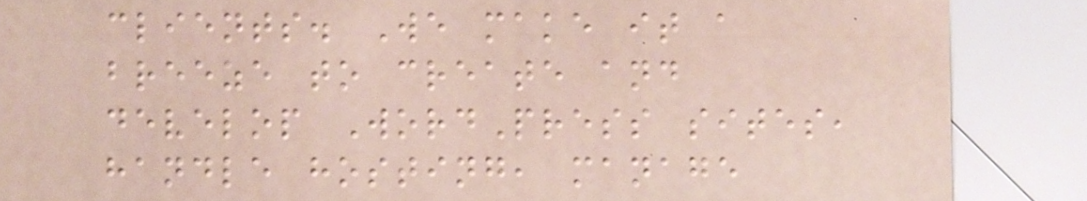clients. We make it a
breeze to create and
develop WordPress sites,
handle hosting, manage
